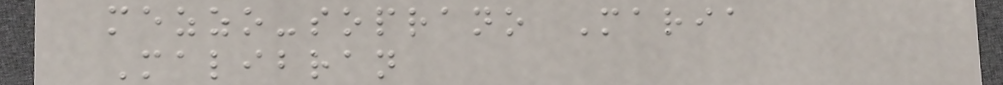mezzo-soprano Maria
Malibran
